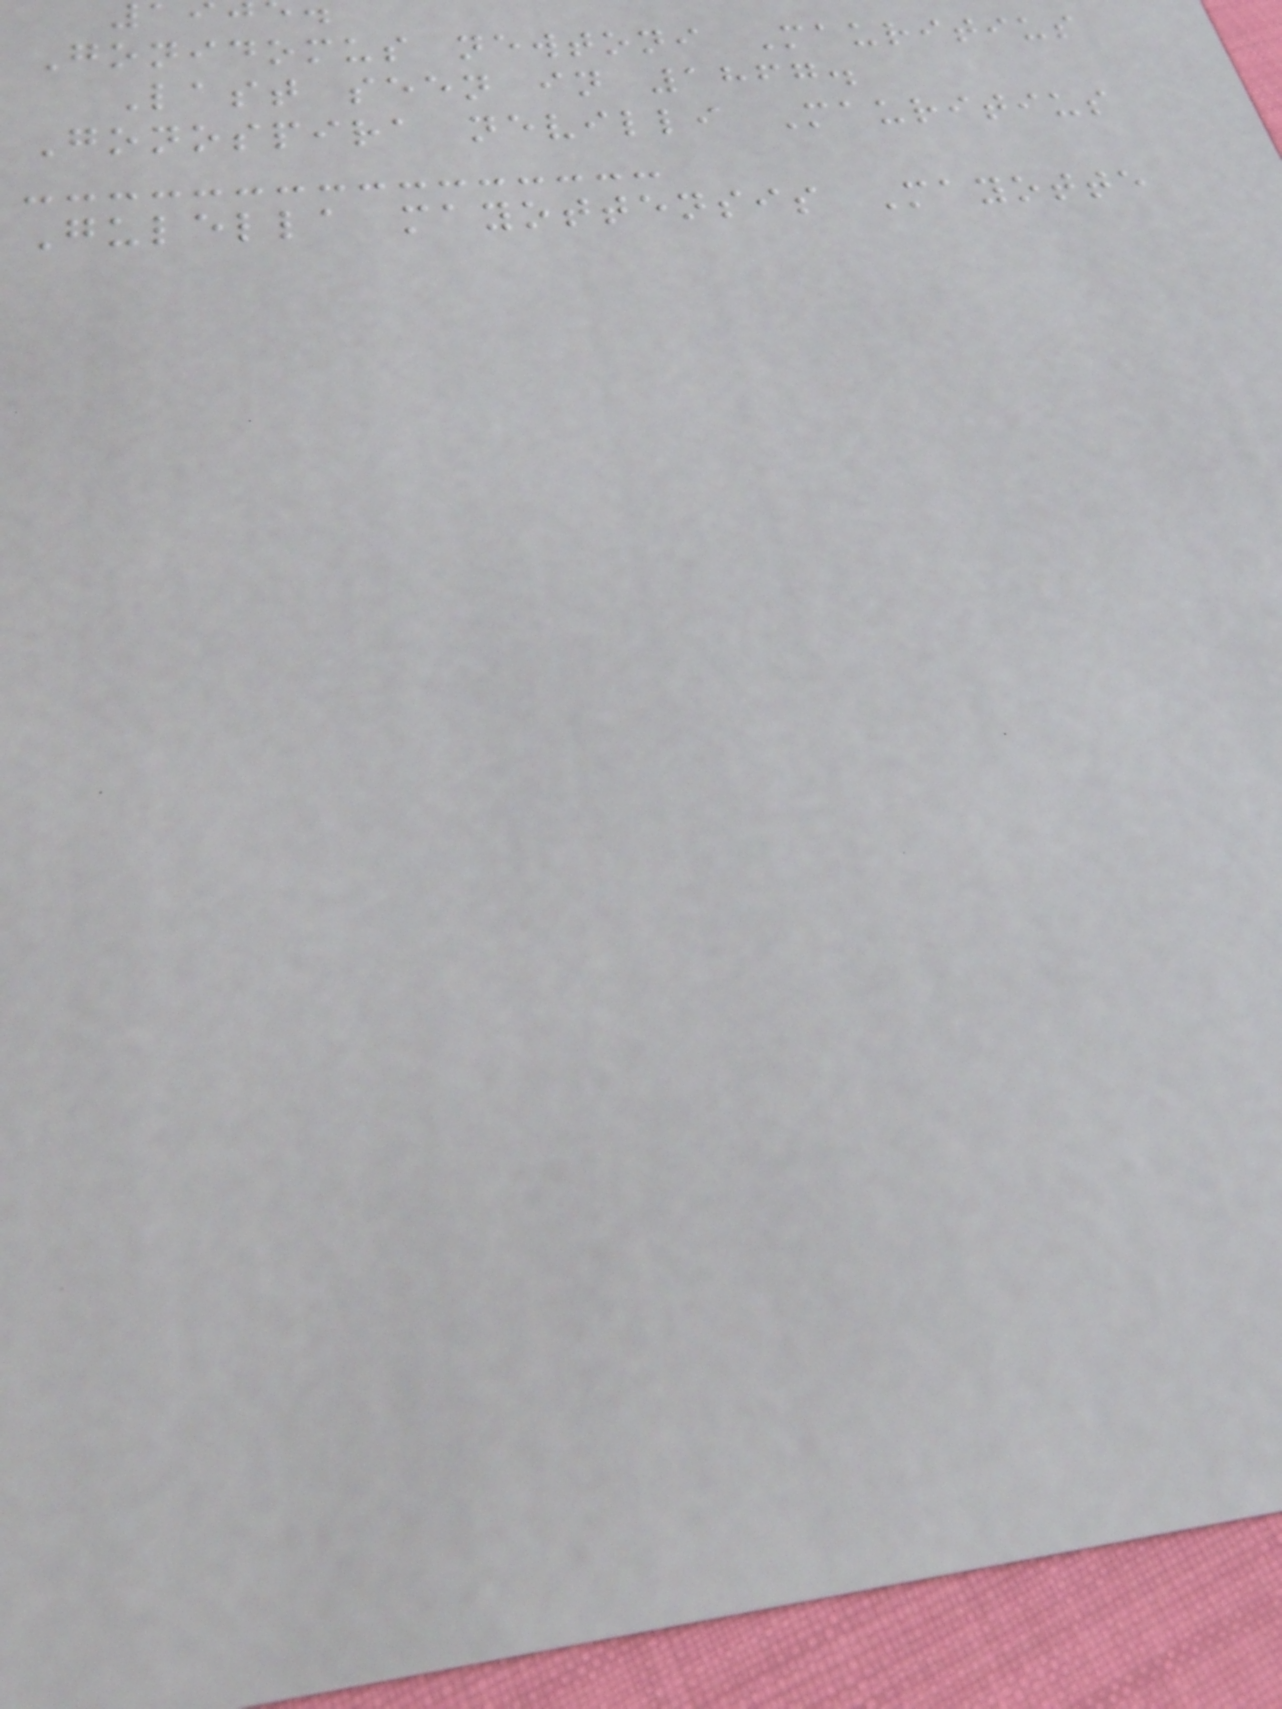Gonidomus newtoni Mauritius
Last seen in 1867.
Gonospira nevilli Mauritius
Gulella mayottensis Mayotte
